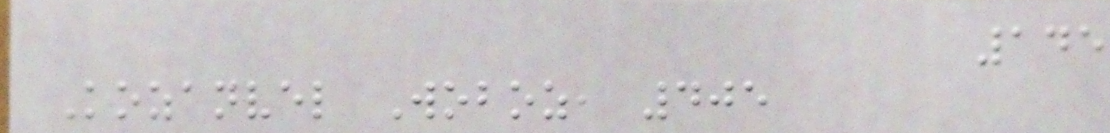145
Kozanvel Woboz, 405
